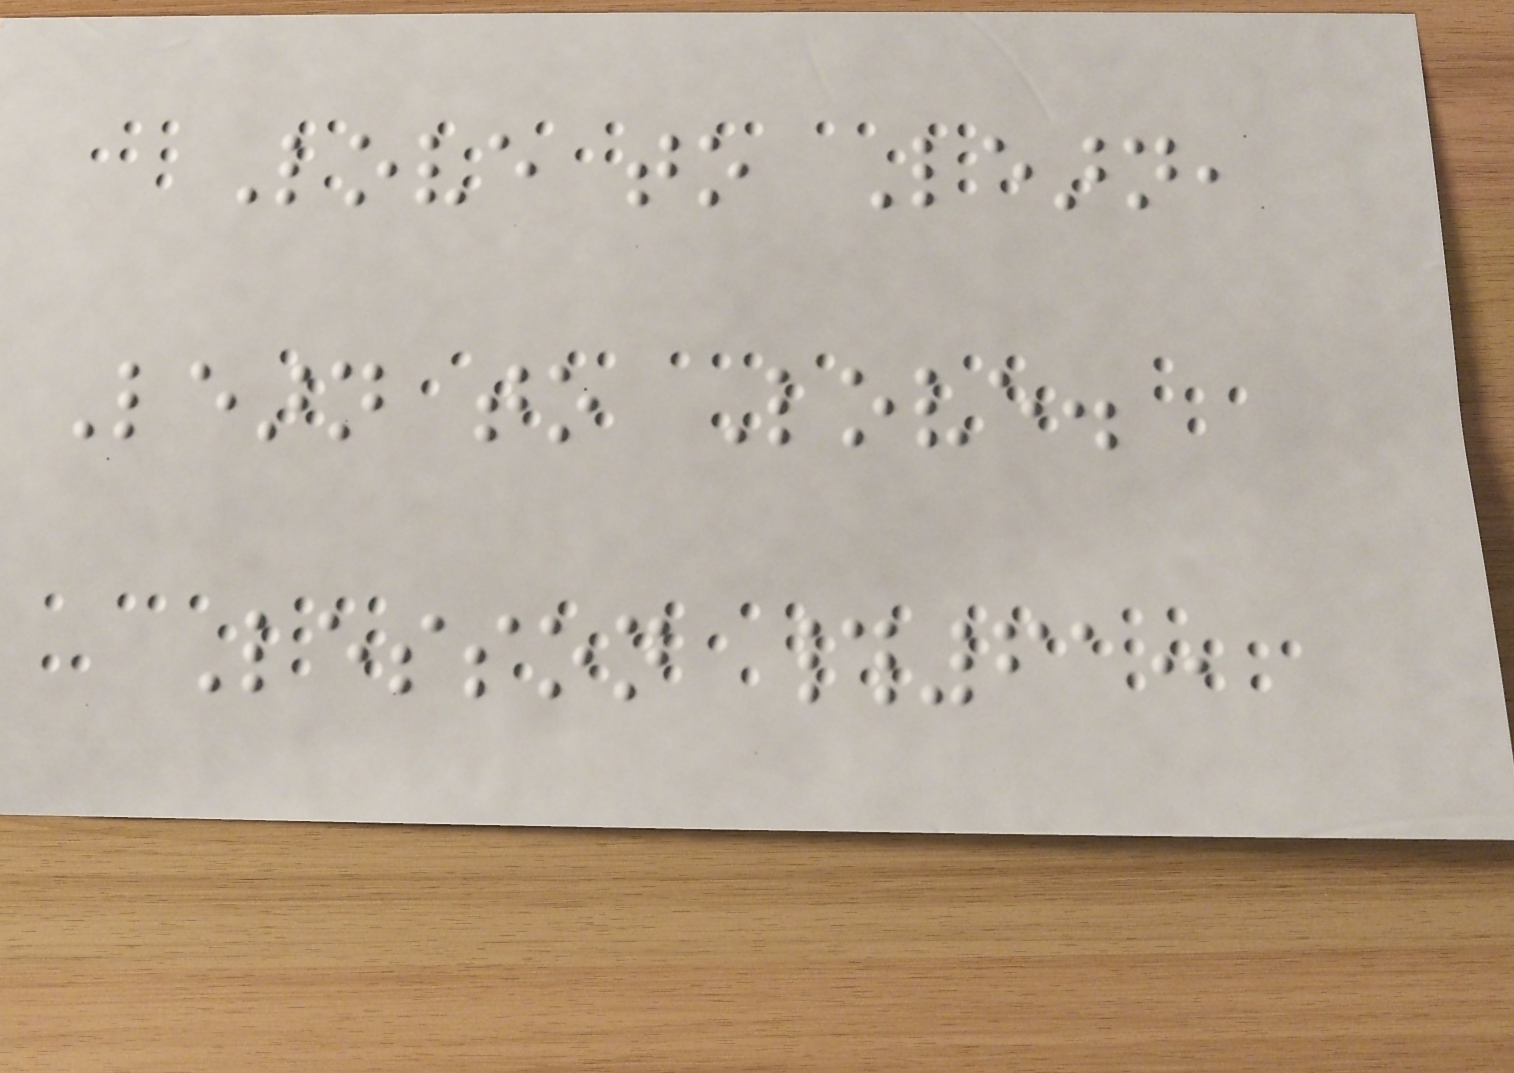Love to Learn,
Learn to Love.
Lesson #61:
